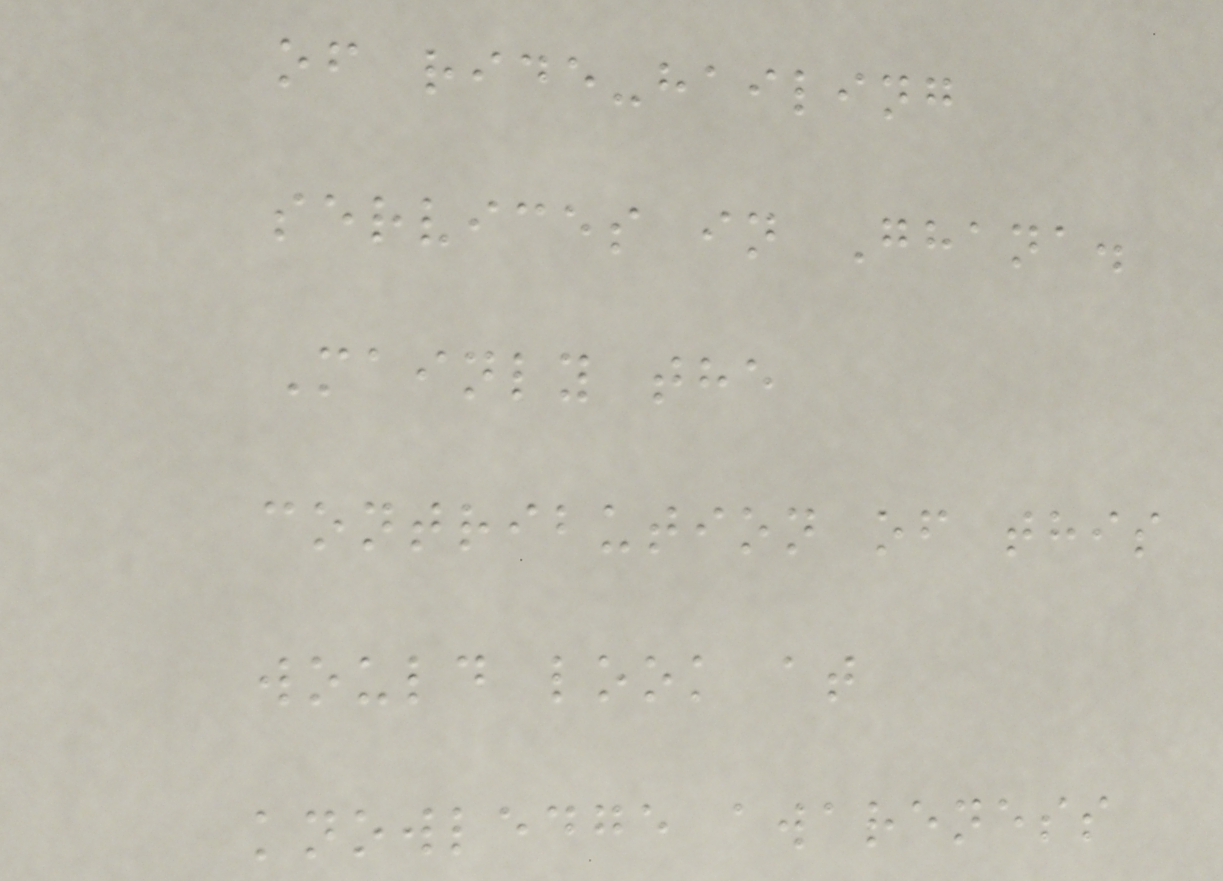of ride-hailing
services in Ghana.
Mainly the
contribution of this
would look at
knowledge awareness
